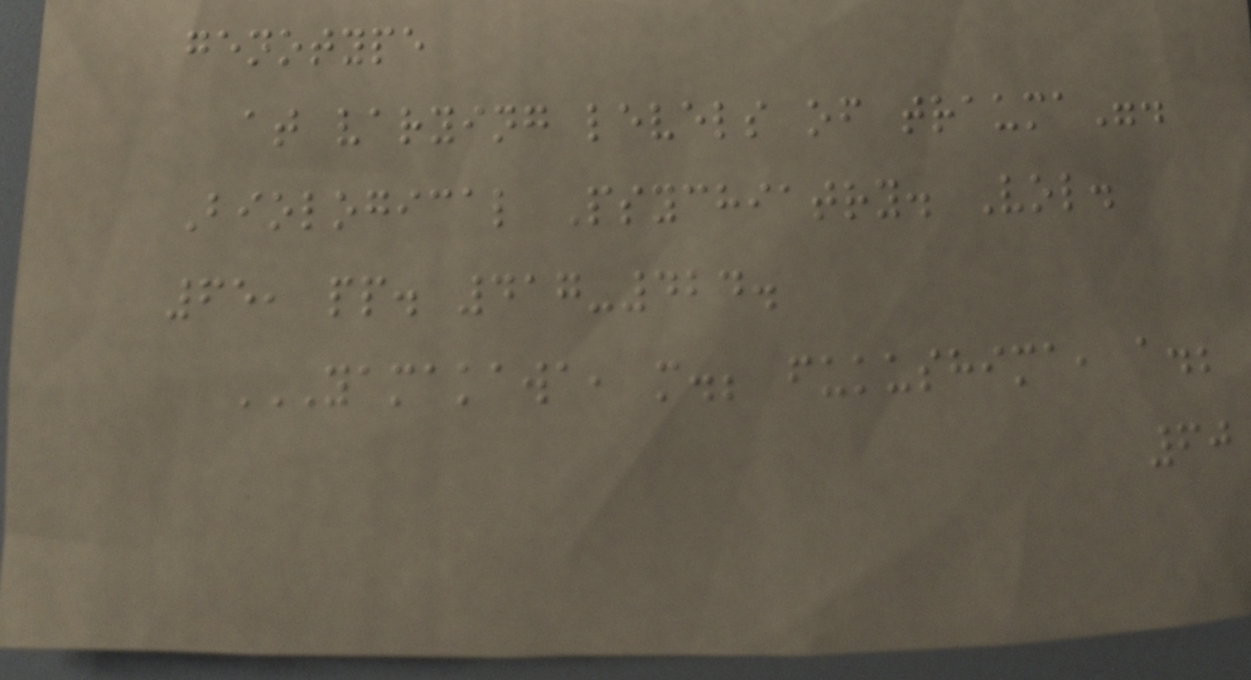genotype
at varying levels of trauma".
Biological Psychiatry. Vol.
65, pp. 417-424.
YAMAKAWA, M.; FUKUSHIMA, A.;
60
